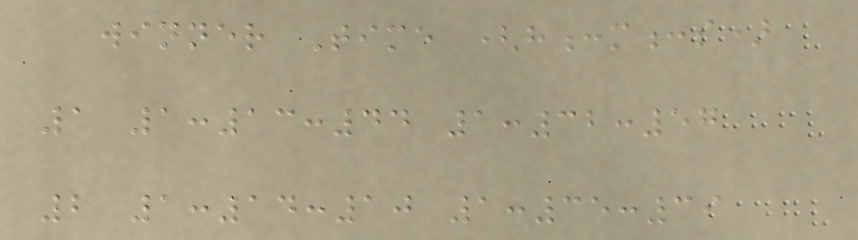winner Time (h:m:s)
1 1:13:44 1:32:57
2 1:14:10 1:35:39
